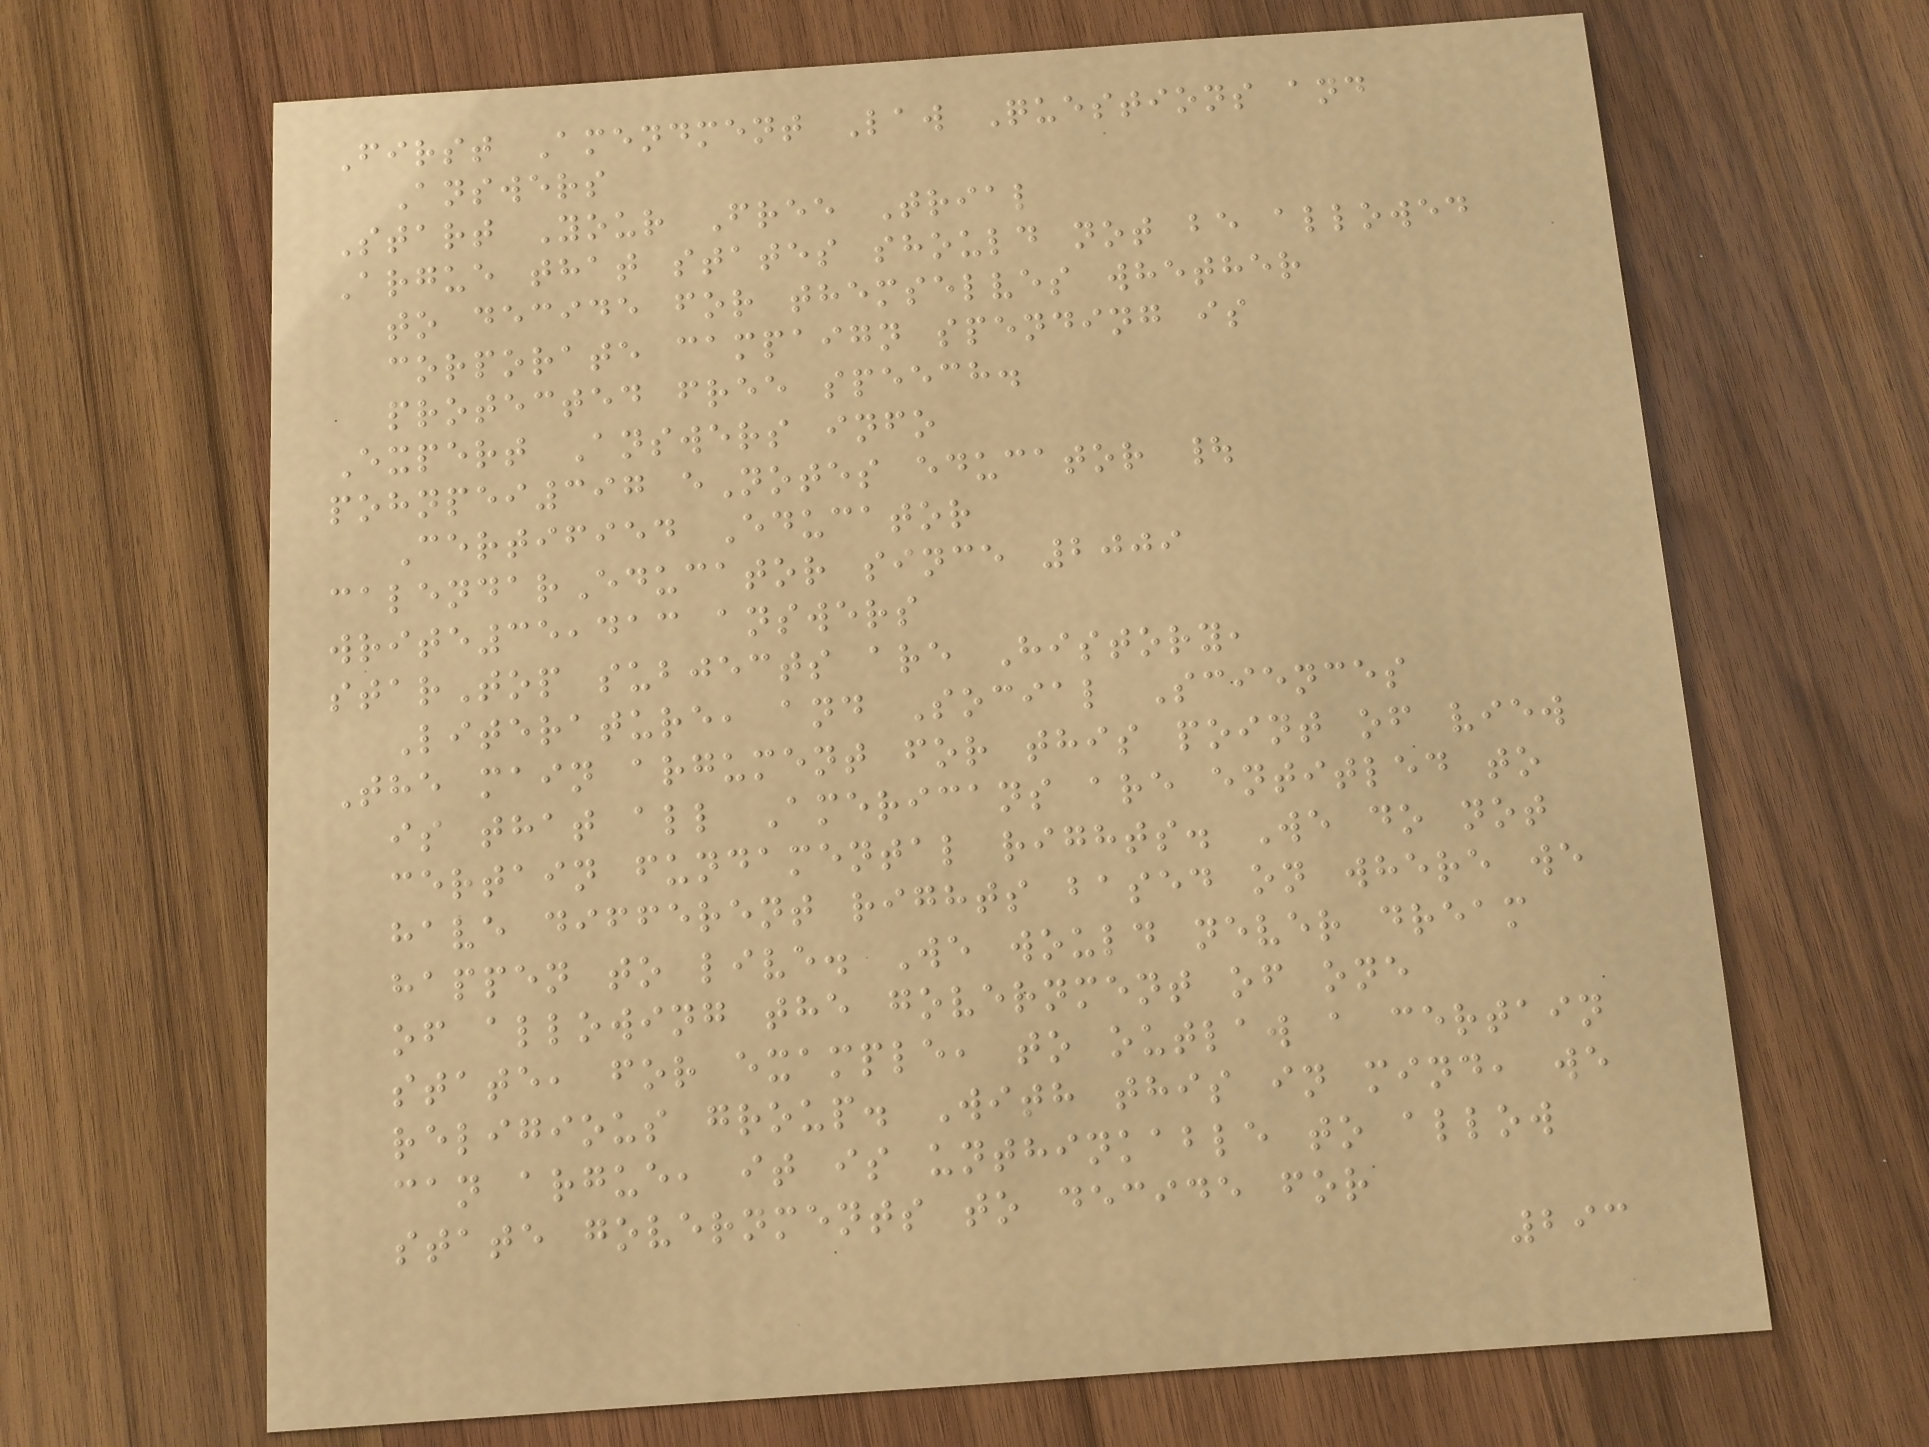First Amendment Law Questions and
Answers
Start Your Free Trial
Argue that states should not be allowed
to decide for themselves whether
corporate campaign spending is
protected free speech.
Expert Answers info
pohnpei397 eNotes educator |
Certified Educator
calendarEducator since 2009
write35,413 answers
starTop subjects are History,
Literature, and Social Sciences
The main argument for this point of view
is that all Americans are entitled to
certain fundamental rights. We do not
have different rights based on where we
happen to live. We would never dream
of allowing the government of one
state, for example, to outlaw a certain
religious group. With this in mind, we
can argue, it is unthinkable to allow
state governments to decide for
293
